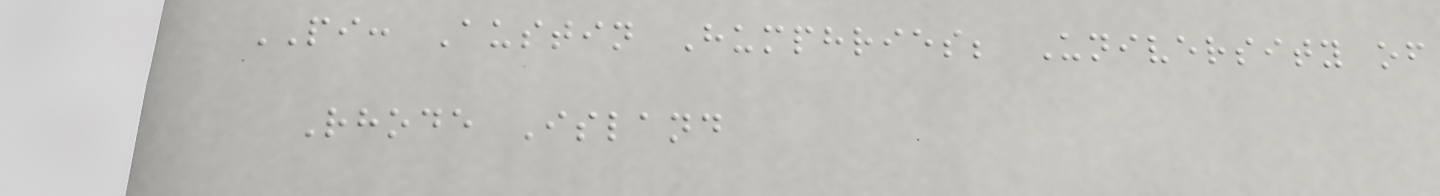PI: Austin Humphries; University of
Rhode Island
